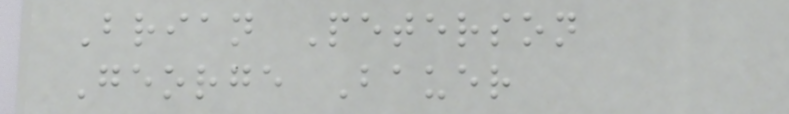Brian Peterson
George Bauer
